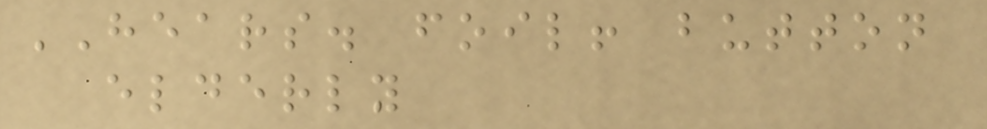HEARS. foil! button
elderly
